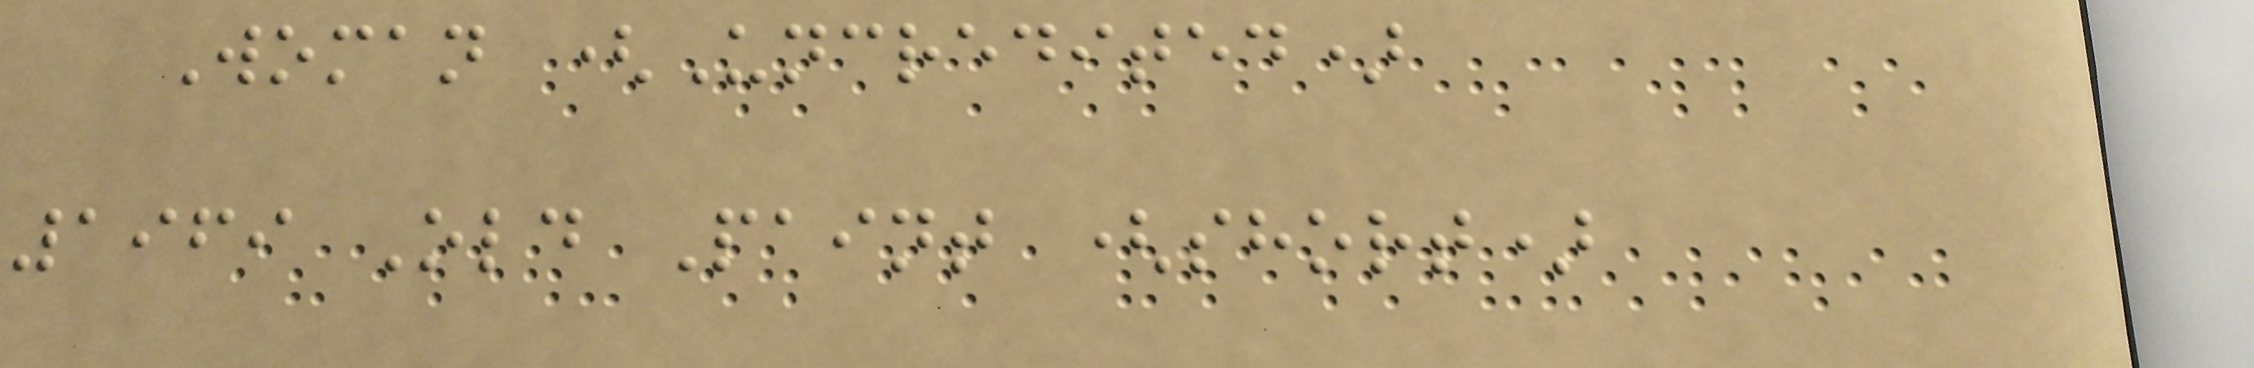Woman (Uncredited)
1969 Old Paint (short)
